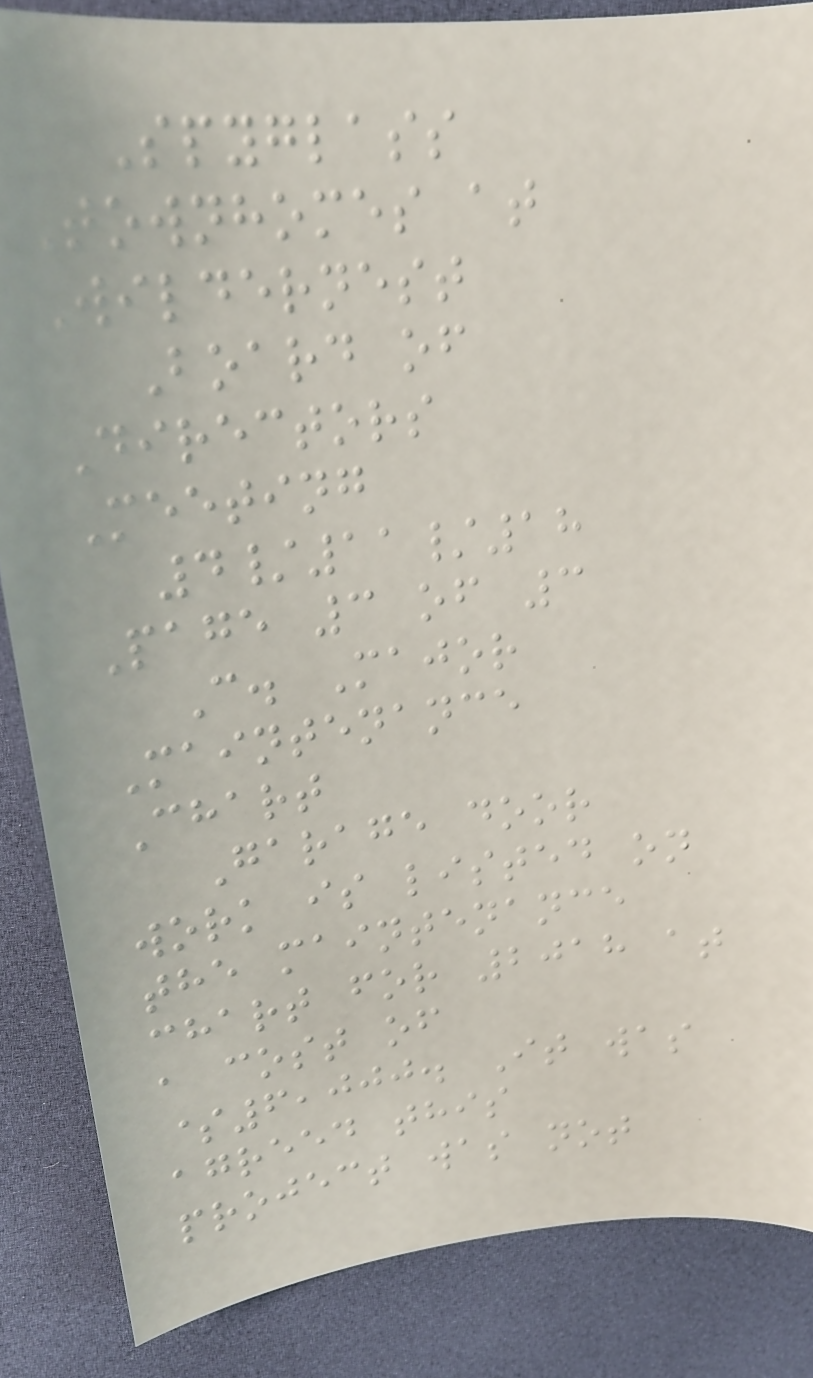Spyglass
Townhomes at
Wildernest
Board of
Directors
Meeting
4/11/18
Page 3 of 3
C. Major
Maintenance
Chart
Garage door
work is listed on
the maintenance
chart for 2018 at
a cost of
$6,000. It was
agreed this
project was not
